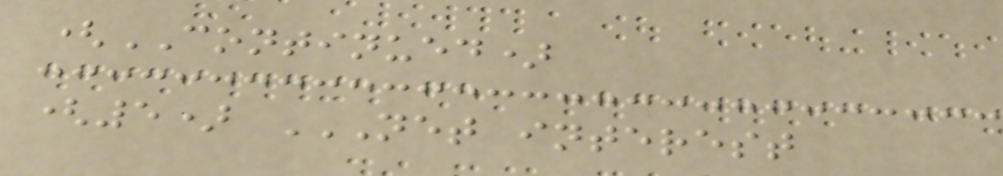(CONTINUED)
(5) NET INTEREST
